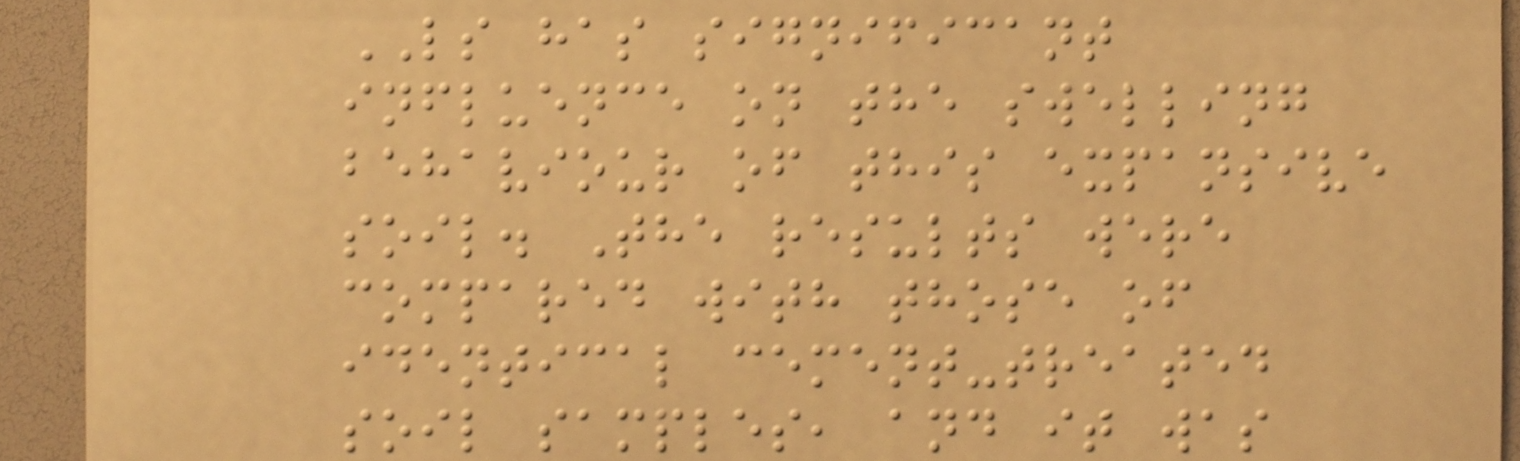LS has significant
influence on the swelling
behaviour of this expansive
soil. The results were
compared with those of
identical cement-treated
soil samples, and it was
